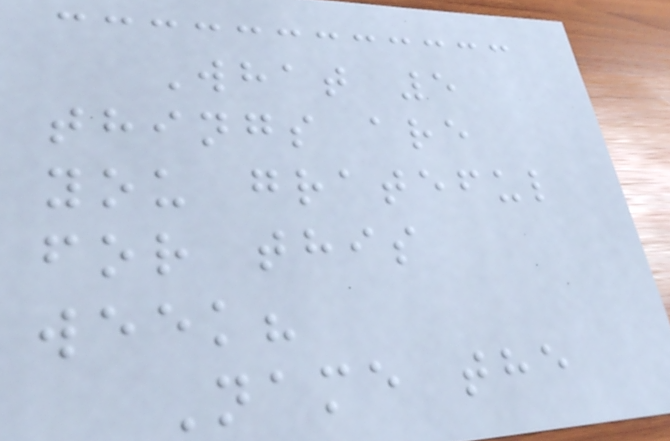What 5
things are
you grateful
for this
week?
Name the
